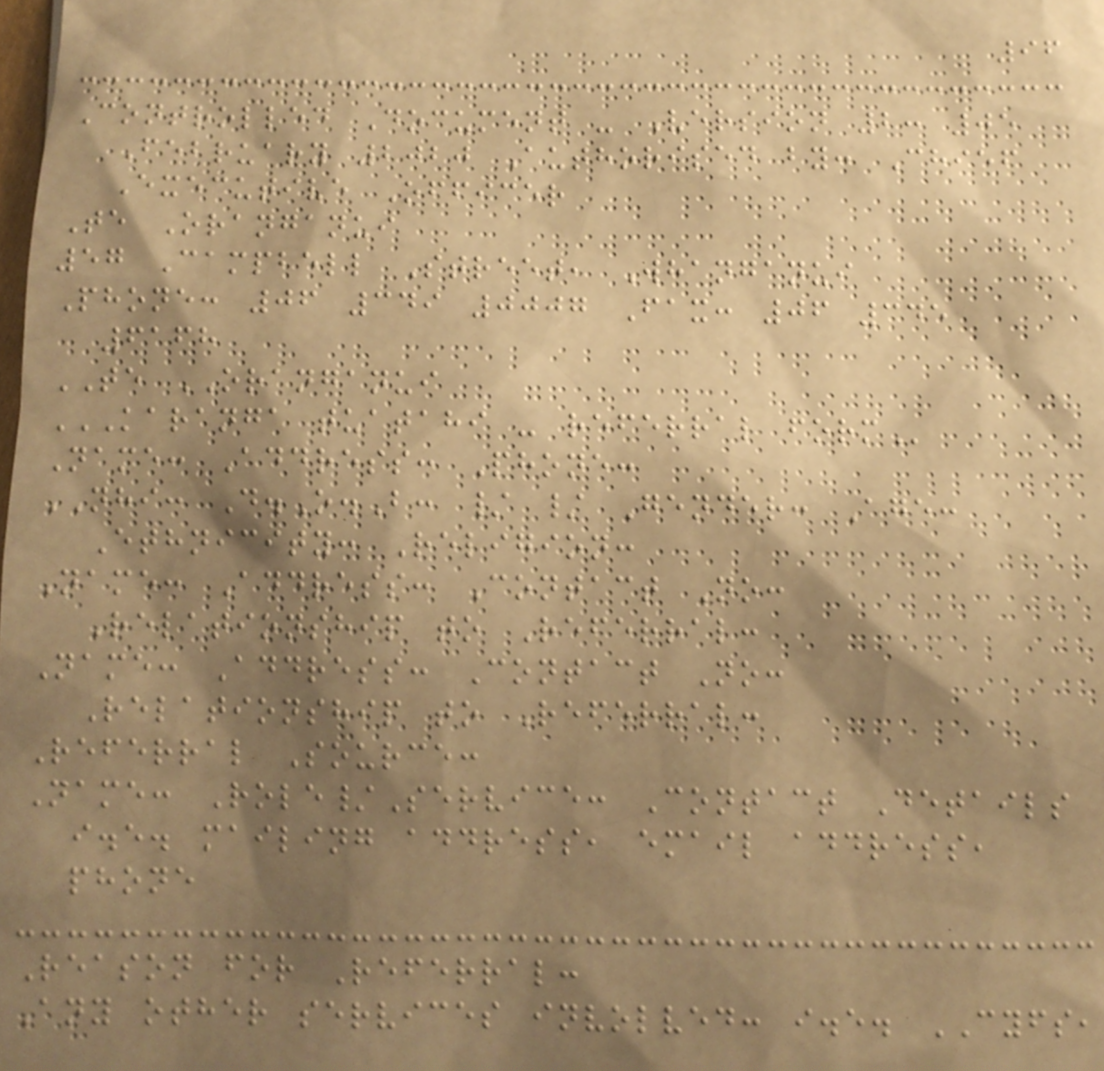96
Controlled Document - Version 2: 05
February 2020 Authorised by: Chief
Executive Officer
Te Oranganui
57 Campbell Street, Whanganui
Phone: 06 349 0007 Fax: 06 345
6168
TE ORANGANUI
KARANGA TUATAHI - REFERRAL FORM
Name: Address: Phone:
NHI: D.O.B: / / Gender: Age:
Ethnicity: Religion:
Name: Address: Contact No:
Relationship to Referral:
Name: Address: Contact No:
Relationship to Referral:
Referral Source:
Name: Role/Service: Contact Details
i.e. mailing address, email address,
phone
Reason for Referral:
Any other services involved: i.e. CYFS,
